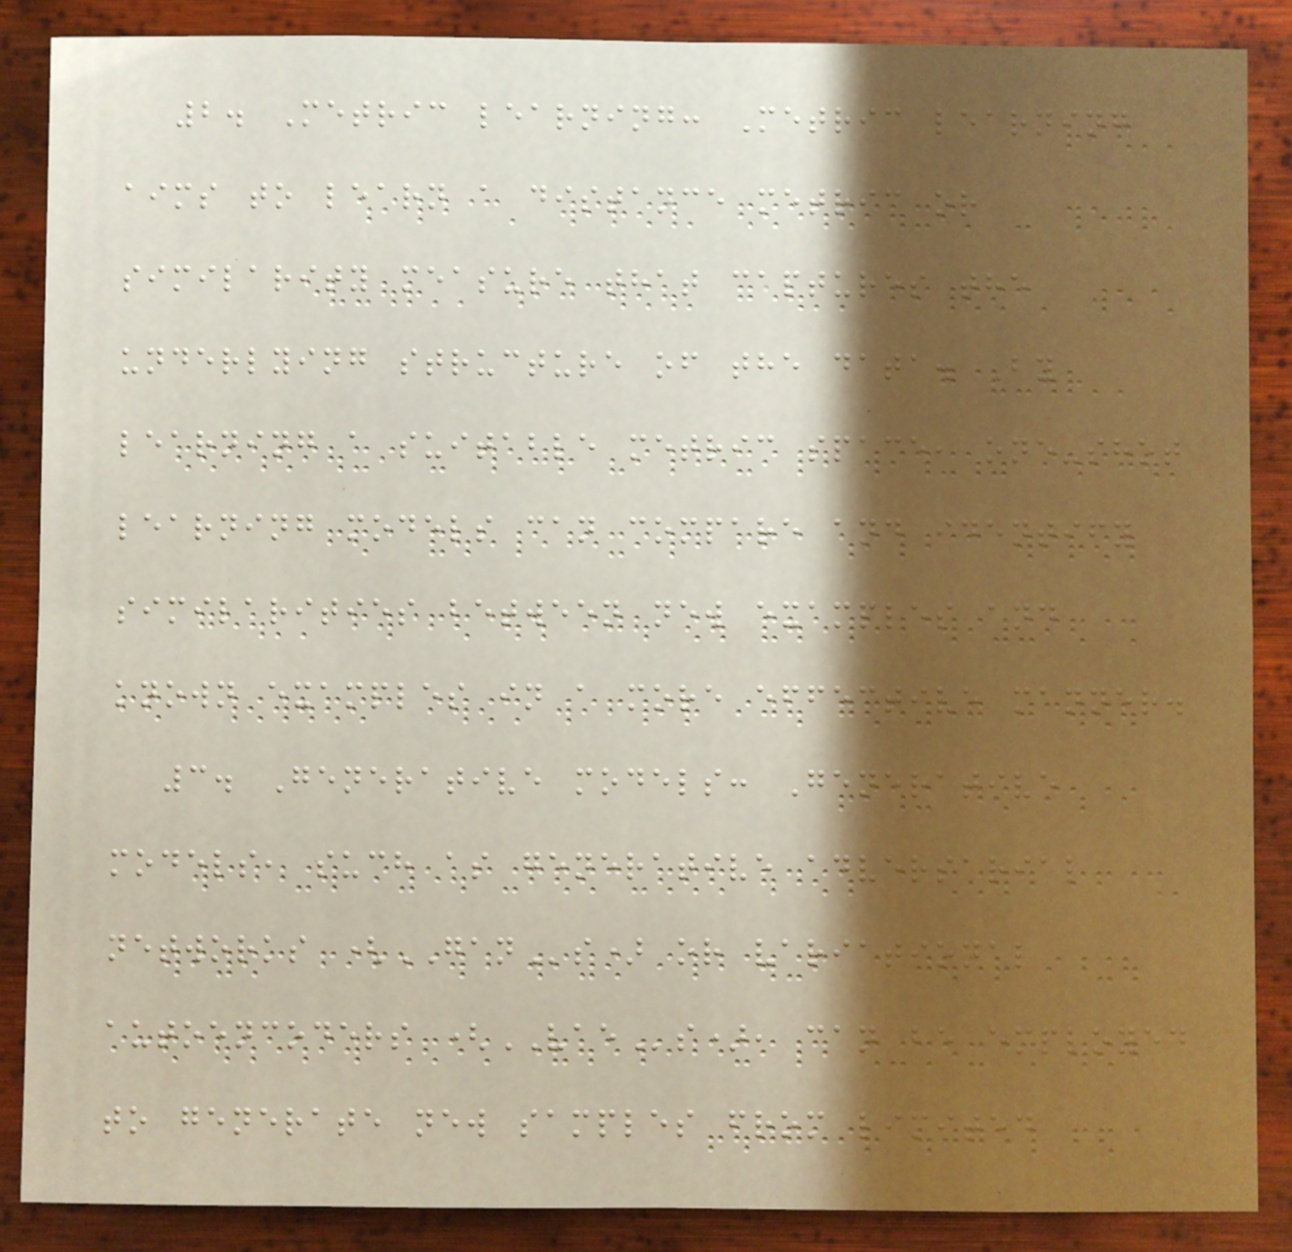2. Metric learning: Metric learning
aims to learn a distance metric or
similarity measure that captures the
underlying structure of the data. By
learning a suitable metric space, one-shot
learning models can compare and identify
similarities between new examples and
known examples in a more effective manner.
3. Generative models: Generative
models, such as generative adversarial
networks (GANs) or variational
autoencoders (VAEs), can be employed
to generate new samples from limited
